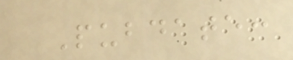Pubdate:
